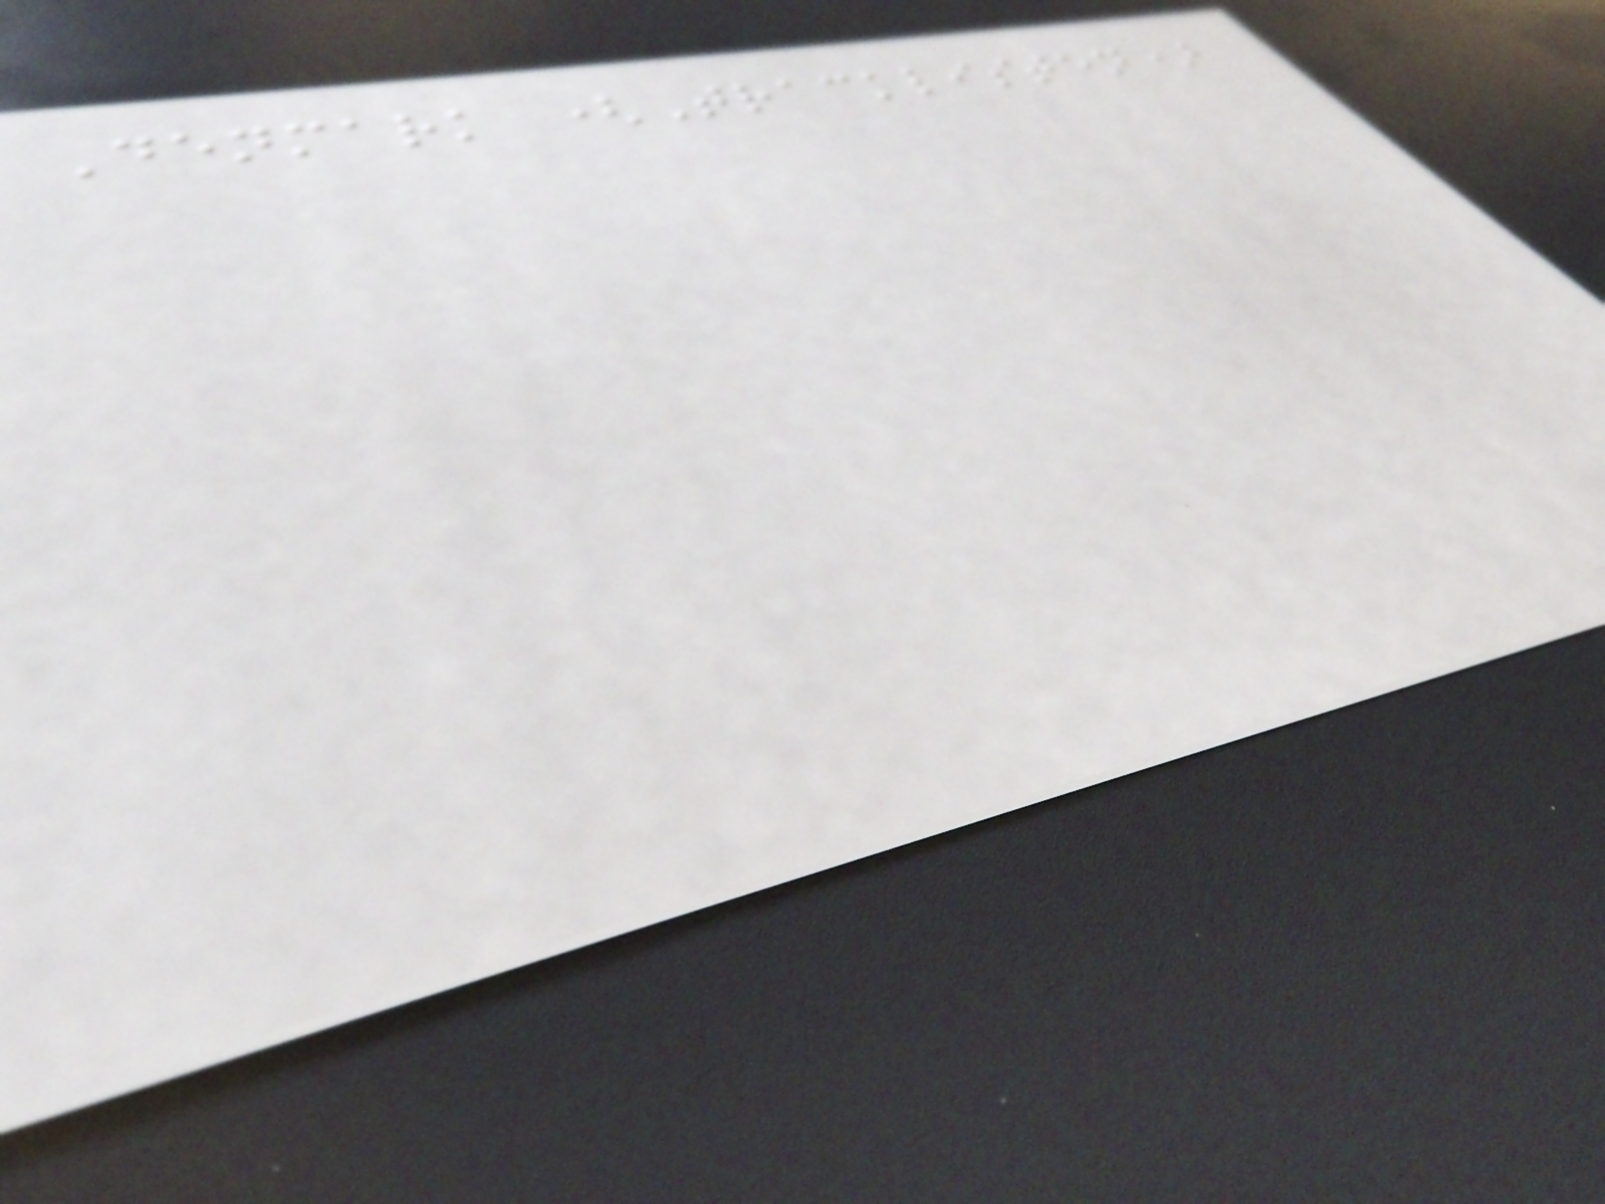Denmark (Tracklisten)
